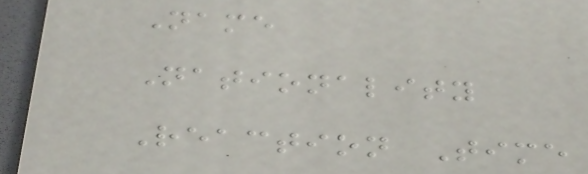Name
Nationality
Reaction Time
